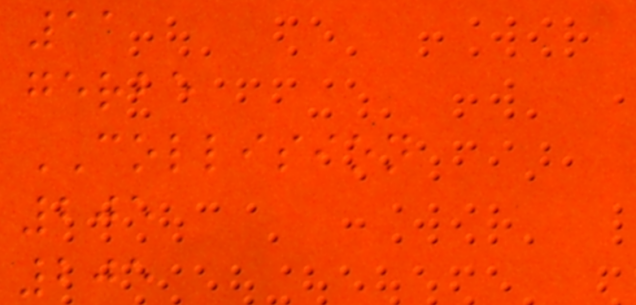11
gerbe
COLLISION
205
205
